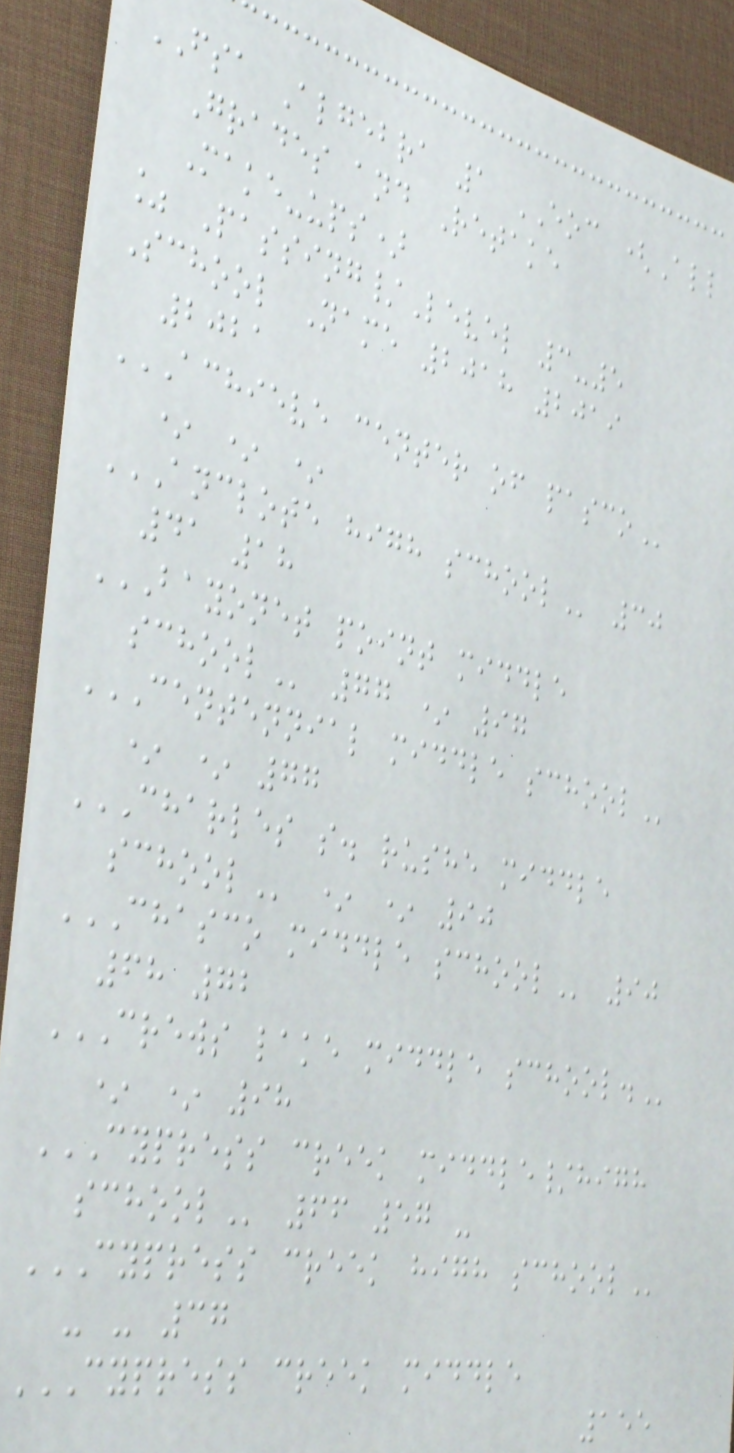FSA Algebra 1 EOC (All
Grades and Retake
Make-ups)
% Passing/Level 3-5
School Name 2018 2019
2021
ACHIEVE CENTER OF PASCO
* * *
ANCLOTE HIGH SCHOOL 30
41 18
BAYONET POINT MIDDLE
SCHOOL 77 * 97
CENTENNIAL MIDDLE SCHOOL
* * 77
CHARLES S. RUSHE MIDDLE
SCHOOL * * 90
CHASCO MIDDLE SCHOOL 90
68 72
CREWS LAKE MIDDLE SCHOOL.
* * 98
CYPRESS CREEK MIDDLE/HIGH
SCHOOL 66 57 -
CYPRESS CREEK HIGH SCHOOL
- - 37
CYPRESS CREEK MIDDLE
155
